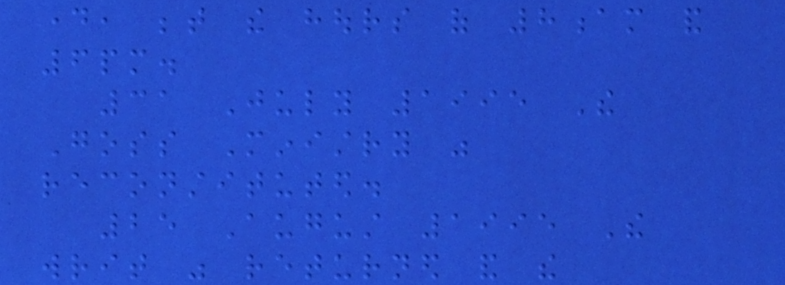day, between the hours of 8am and
6pm.
31 July 1995 The
Goss Ministry was
reconstituted.
25 August 1995 The
writ was returned and the
